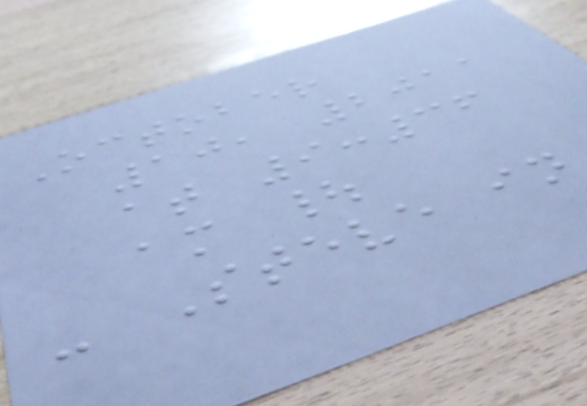October
10, 2011
at 9:36
am |
- Steve in
